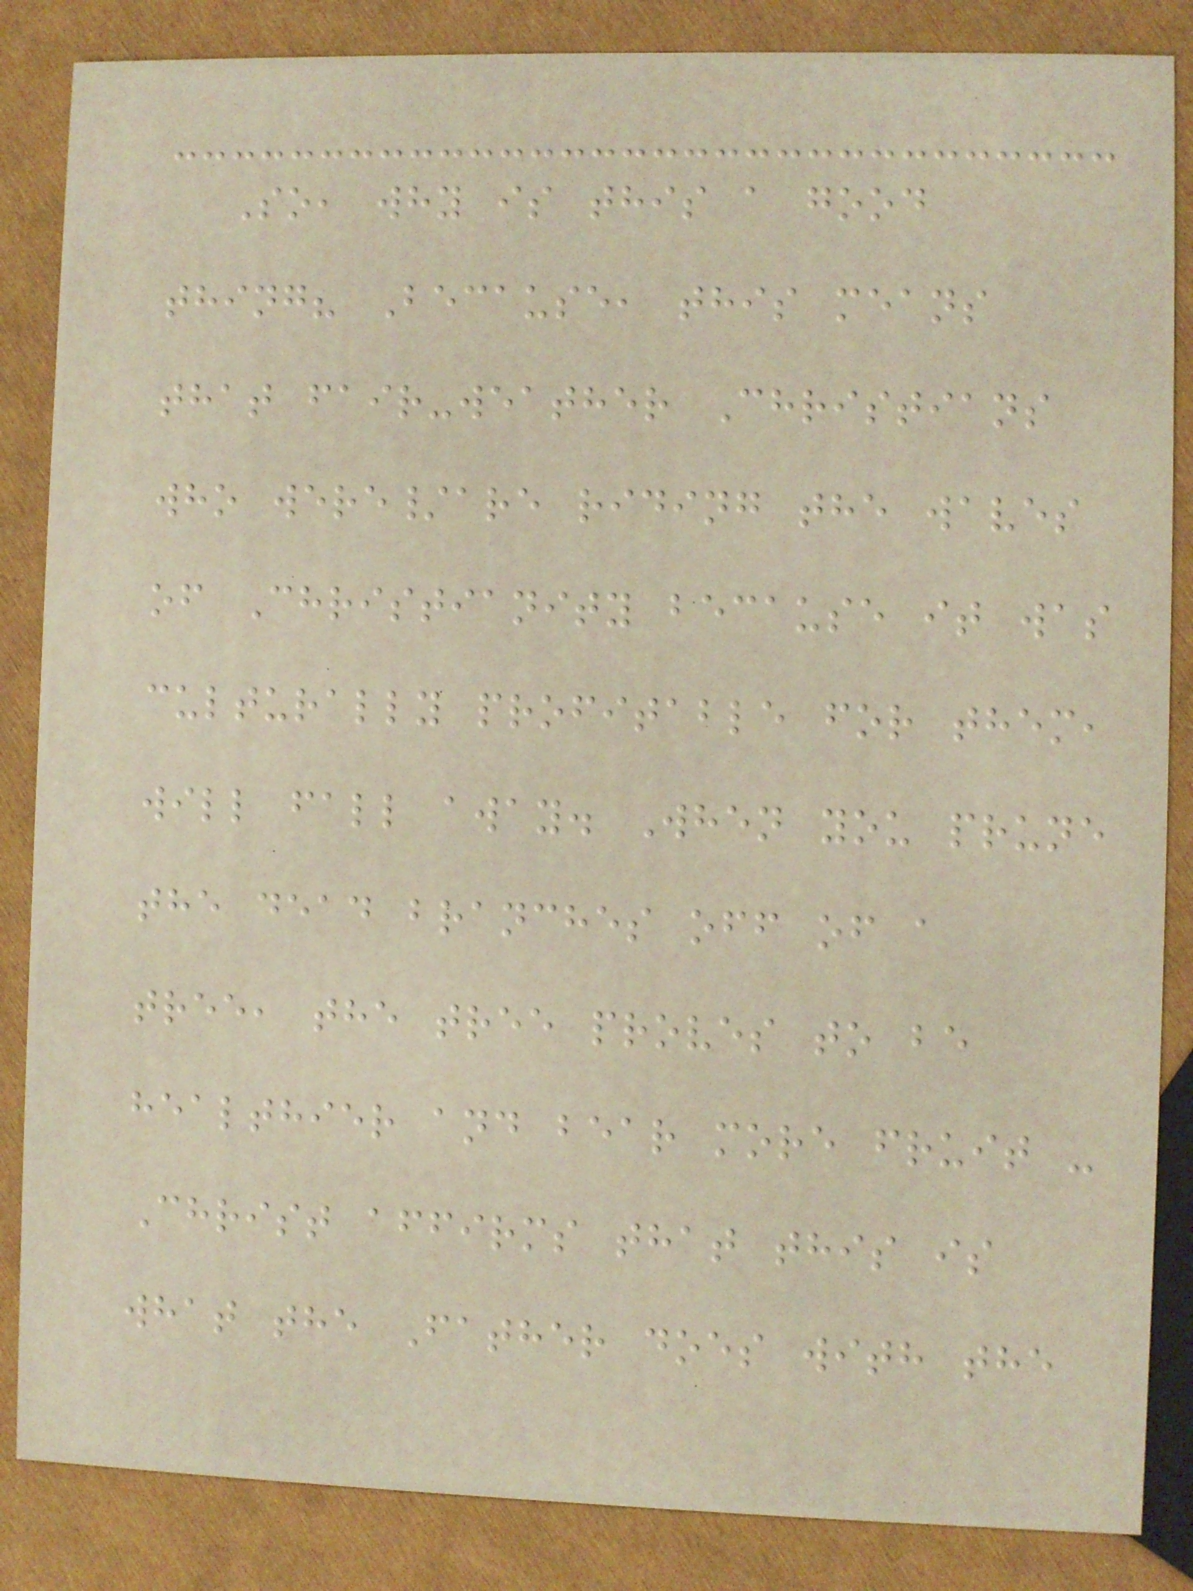So, why is this a good
thing? Because, this means
that fair-weather Christians
who were/are riding the waves
of Christianity because it was
culturally profitable for them,
will fall away. When you prune
the dead branches off of a
tree, the tree proves to be
healthier and bear more fruit -
Christ affirms that this is
what the Father does with the
